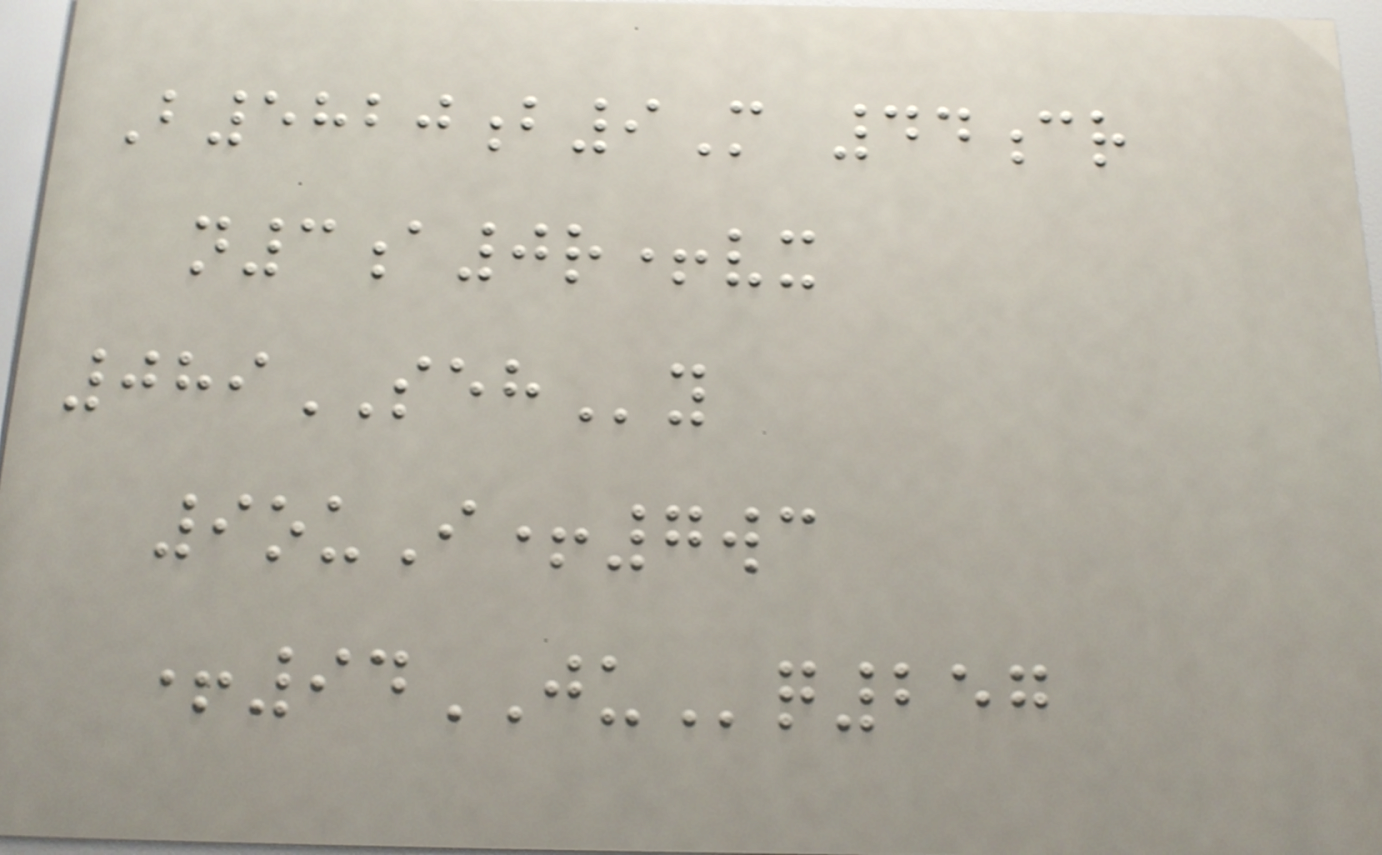B5820b9M 44cr
n3a0r+vx
089SEHy
9ouI+7wc
+94JUq257
